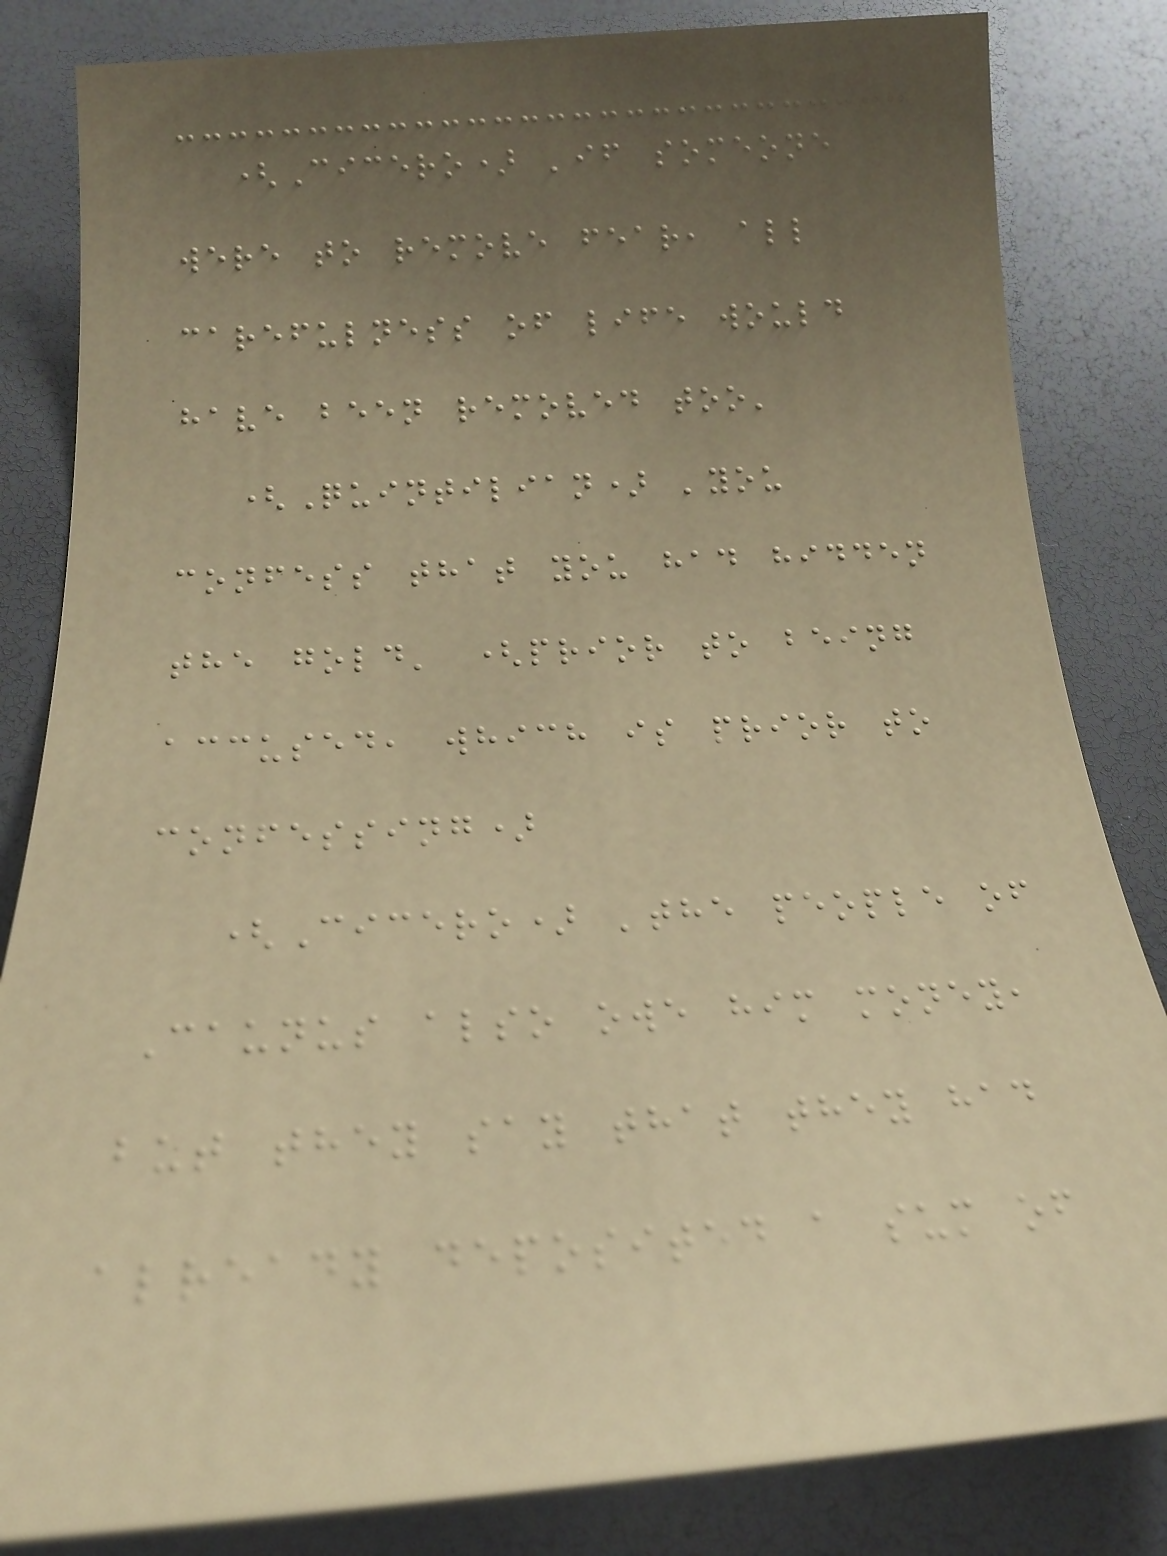(Cicero) 'if someone
were to remove fear, all
carefulness of life would
have been removed too'
(Quintilian) 'you
confess that you had hidden
the gold' (prior to being
accused, which is prior to
confessing)
(Cicero) 'the people of
Caunus also owe him money,
but they say that they had
already deposited a sum of
